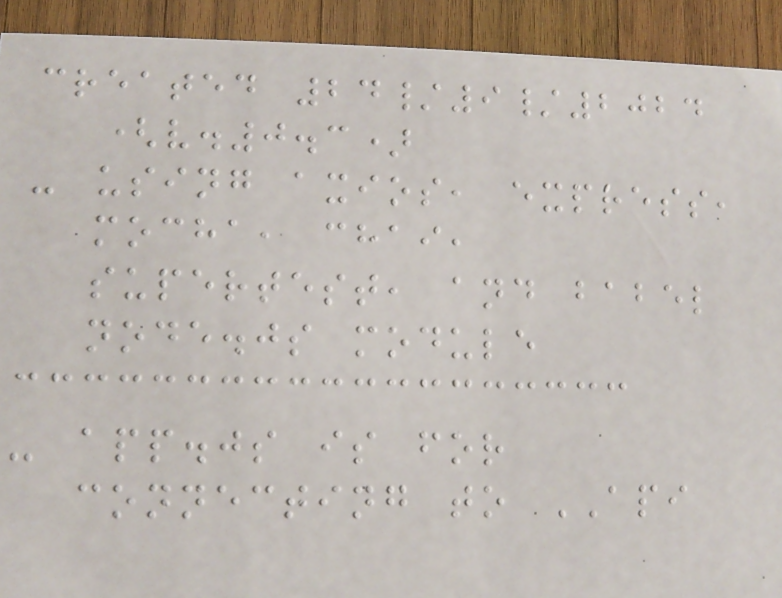created 24/9/2024
(v.0.3)
- using axios, express,
mocha, chai,
supertest, and babel
node.js module
- app.js is for
connecting to API
